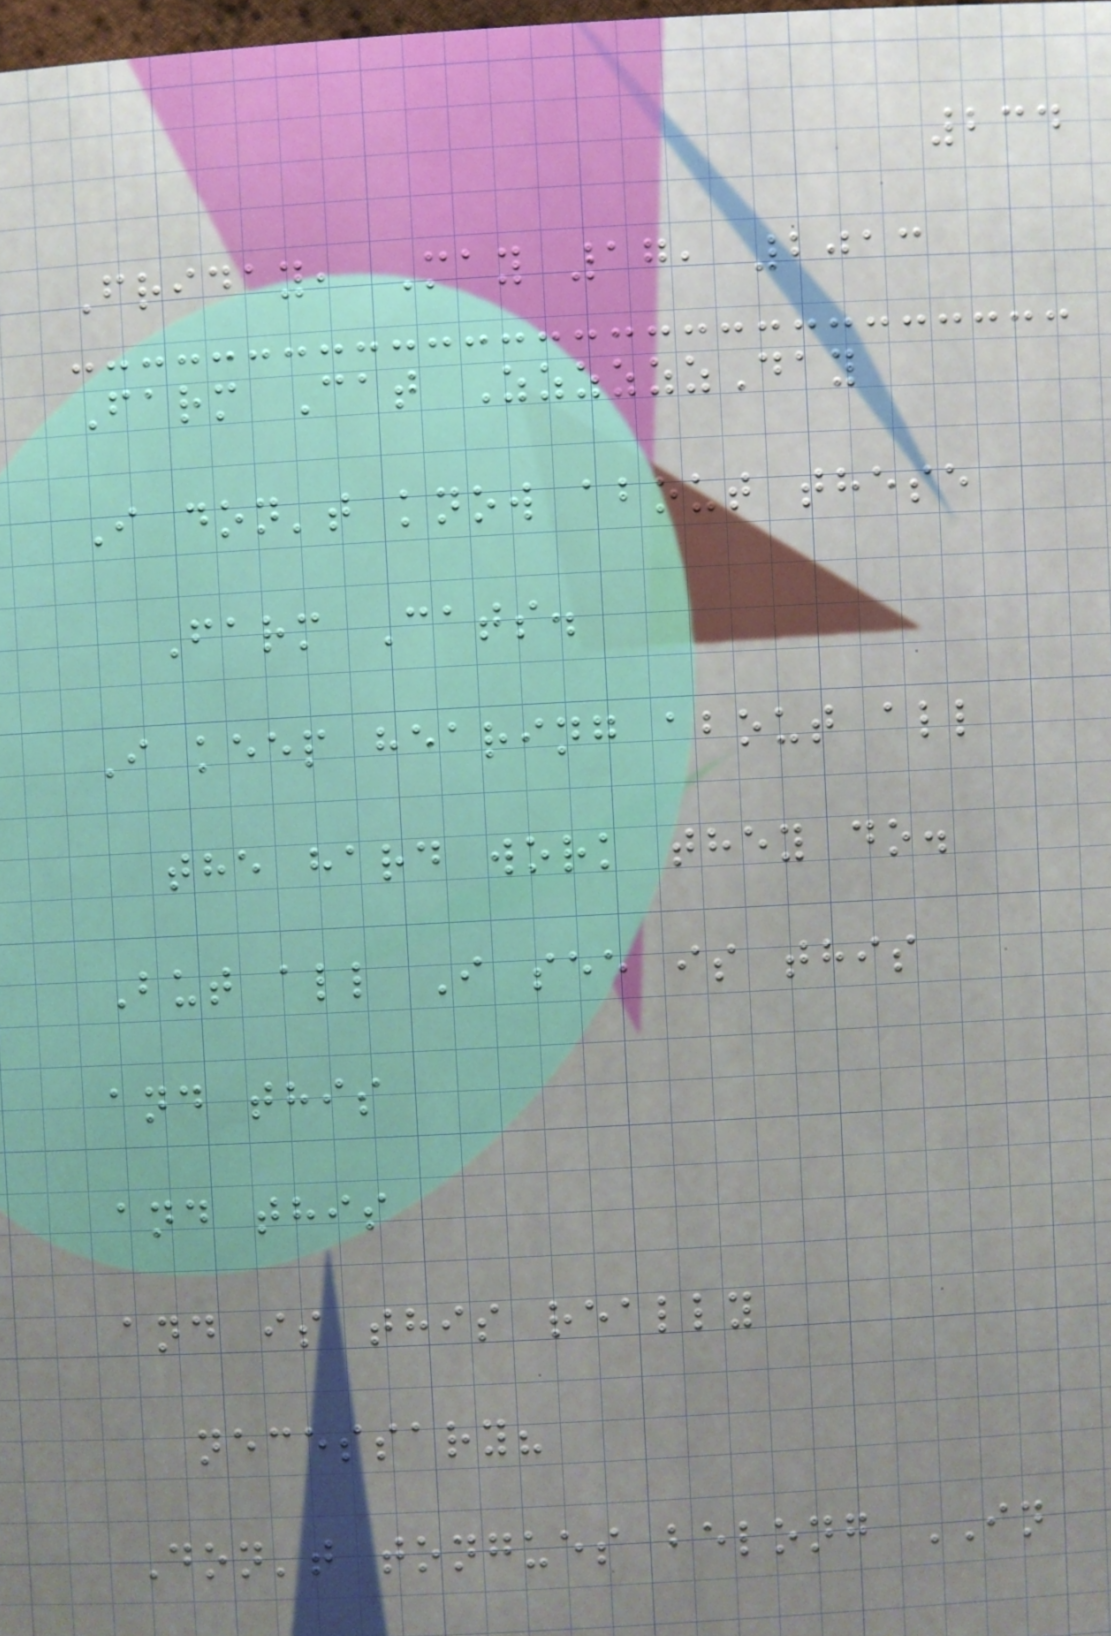234
Friday, May 17, 2013
Farm Cat ZzzzzzDay
I don't know about these
Farm Cats.
I keep hearing about all
the hard work they do.
But all I see is this
and this
and this
and is this really
necessary?
Don't tongues belong IN
